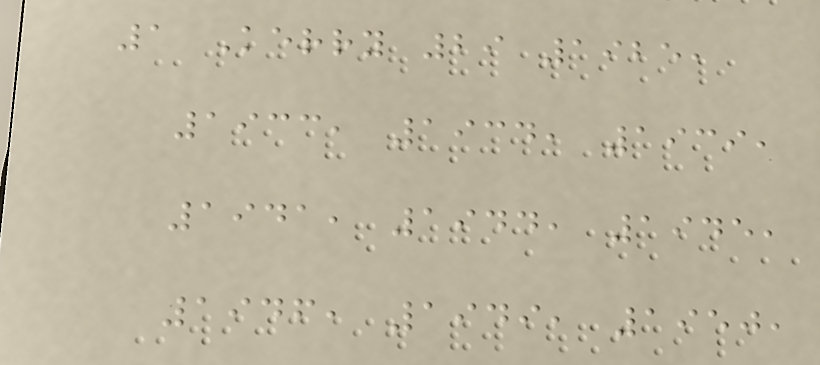1 Kerry 29 1925,
1933, 1934, 1939,
1941, 1944, 1945,
1946, 1949, 1950,
